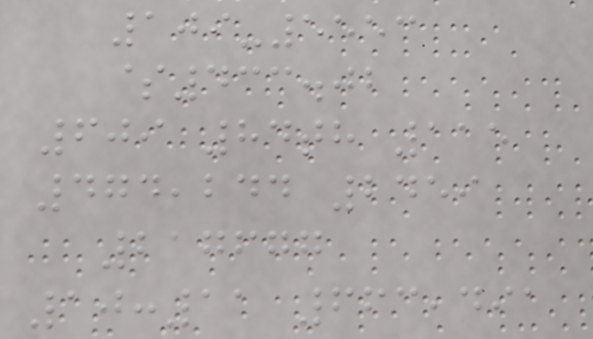109-5553
$433.02
609 84th 115
474,244 2459
217677
10:11 663,491
